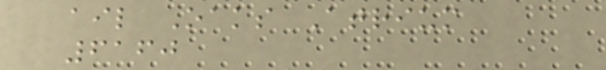ail Oaks Atrium
6160
